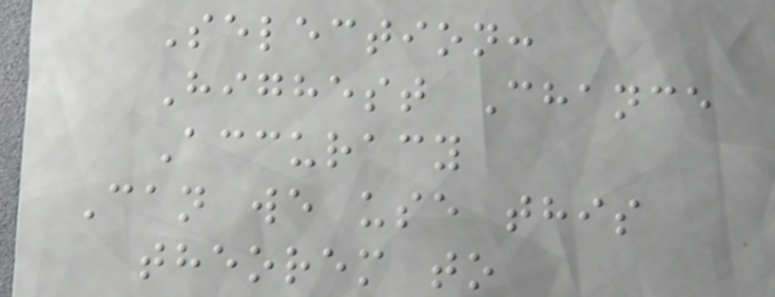Selection:
Highest Chance
Accuracy
Can we use this
theorem to
